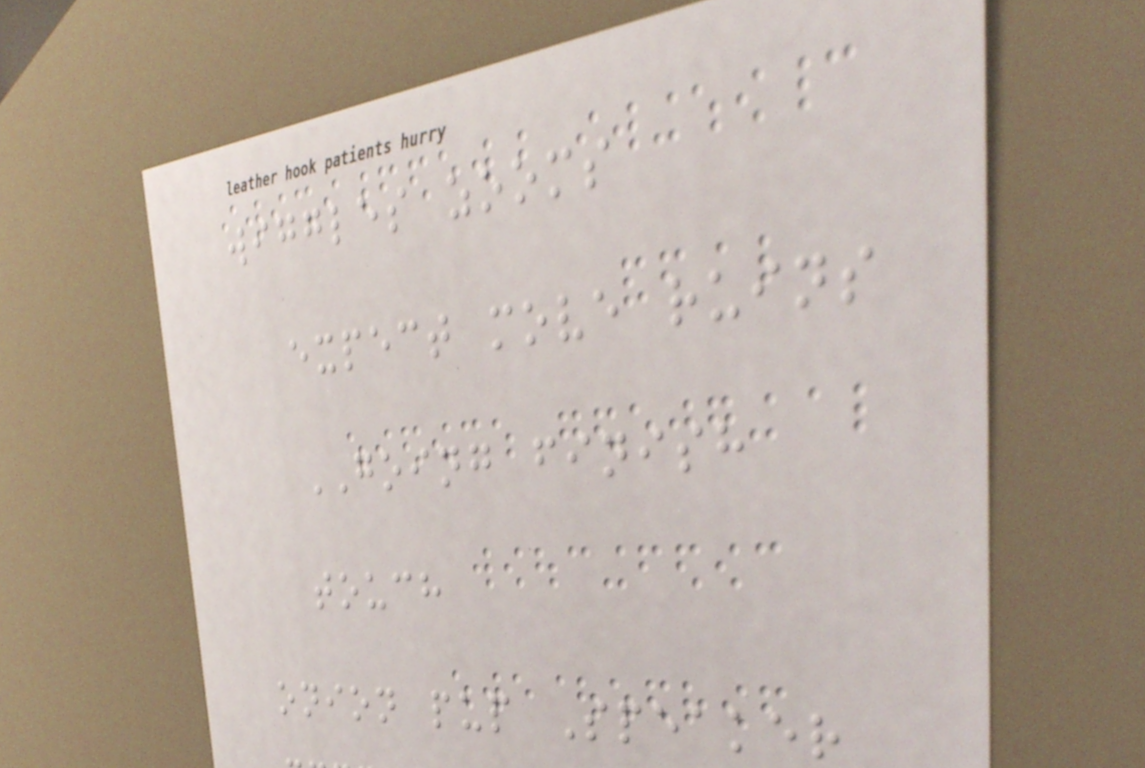wiggles zooms
expect move ruins
GOING finish
touch
onion pup Speaker
